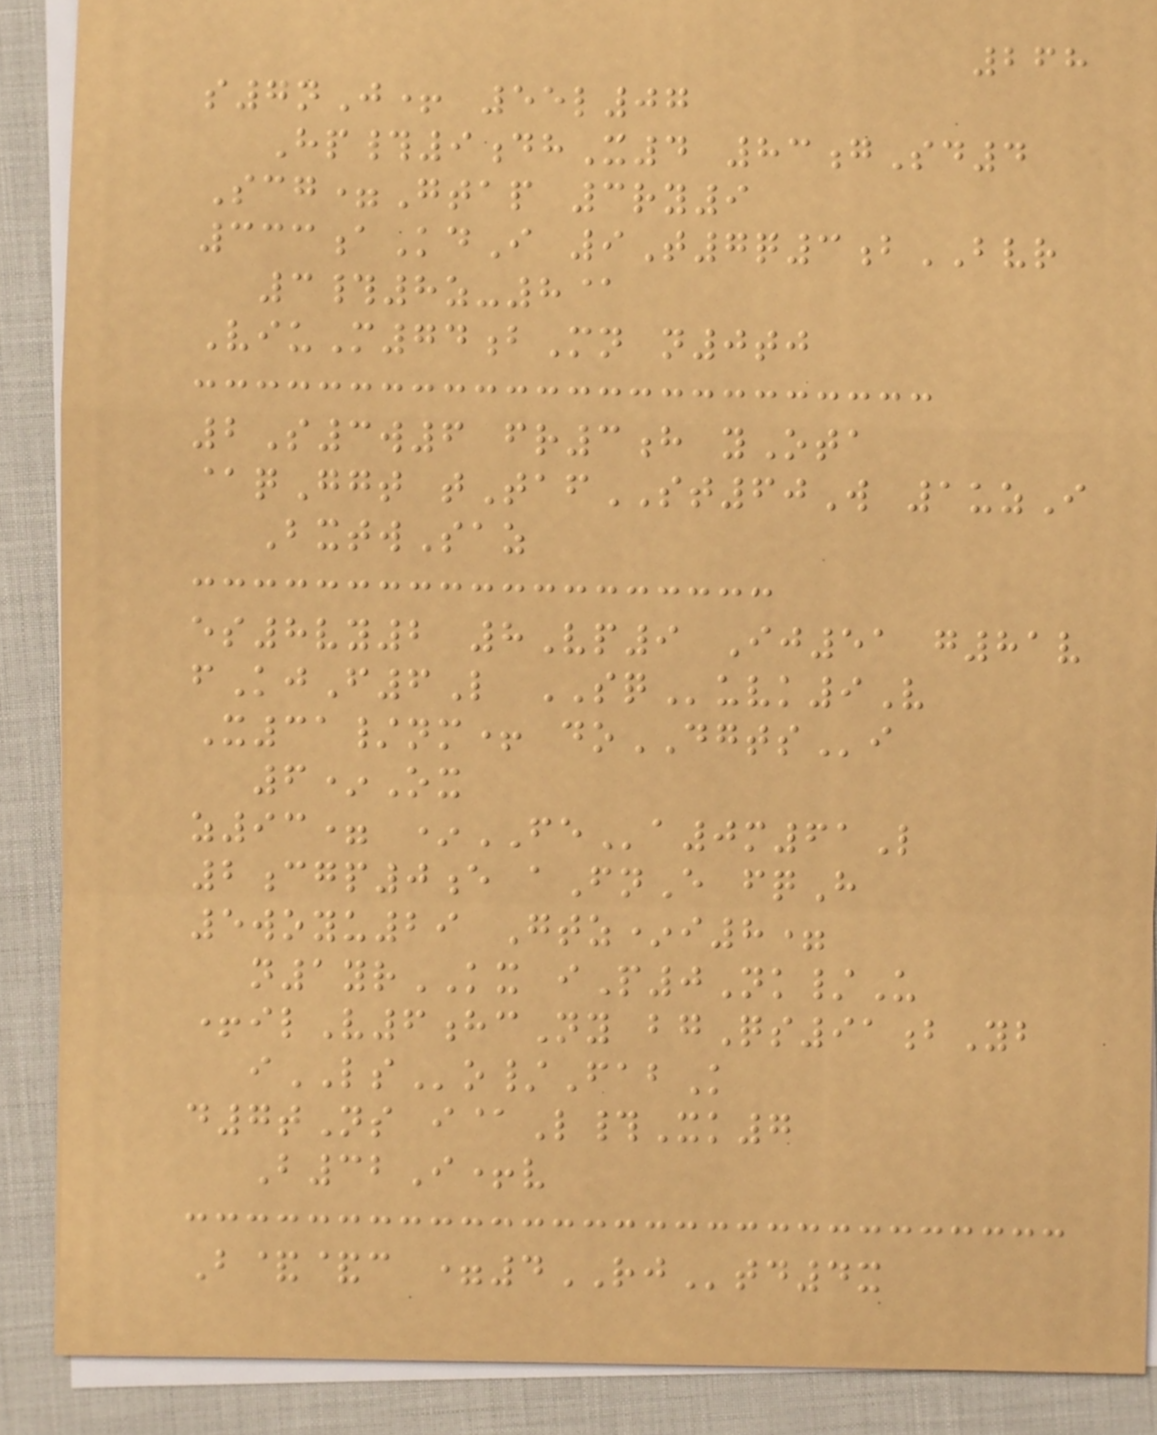268
s7nJ+ 55l07
Hp#9dhX4 83gSd4
Scg=Gtap 3ry9
333aKdI 9T7q3bBVR
3#8z-8@
ViuM74bMn n0tj
2S3w6 fr3h yOta
@qGgt tTafST60W 1uzI
BxtwSaz
es8vy2 8Vp9 Ij51 g81v
fKjF6L SQuvk9V
X31/nm+ doDGTSi
6*Ox
z93= *FEa0m61L
2cgp0e aFnE fqH
5woyu29 Gtz*i8=
n1yrKX iP0Nk/U
+ilV6hcNy bgQs91bYb
iLSo/FabK
d7tNs i@L#Xk7
B32I+v
B&&c =4RJtd4x
